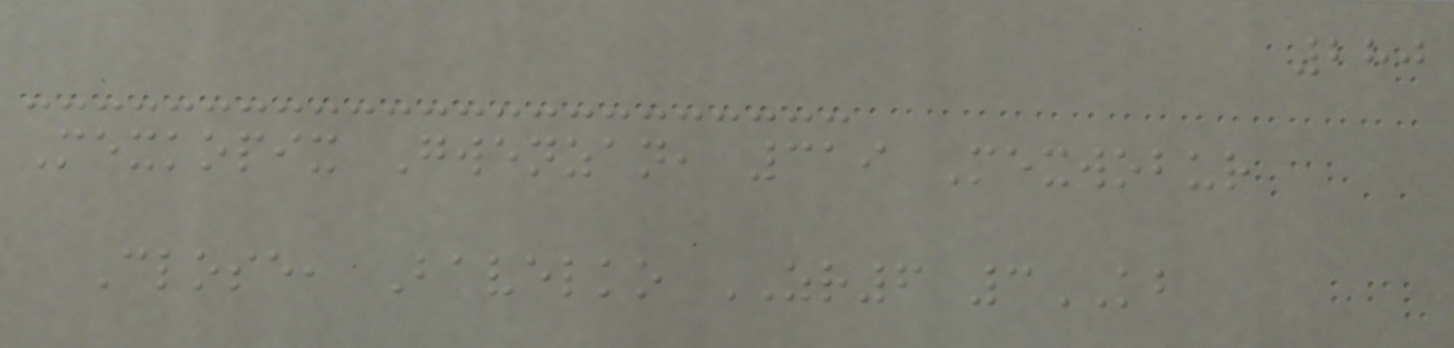280
Mexkopix Gwenzan, 319 Mexwobur
Close, Bavelko ZR6 3KB
